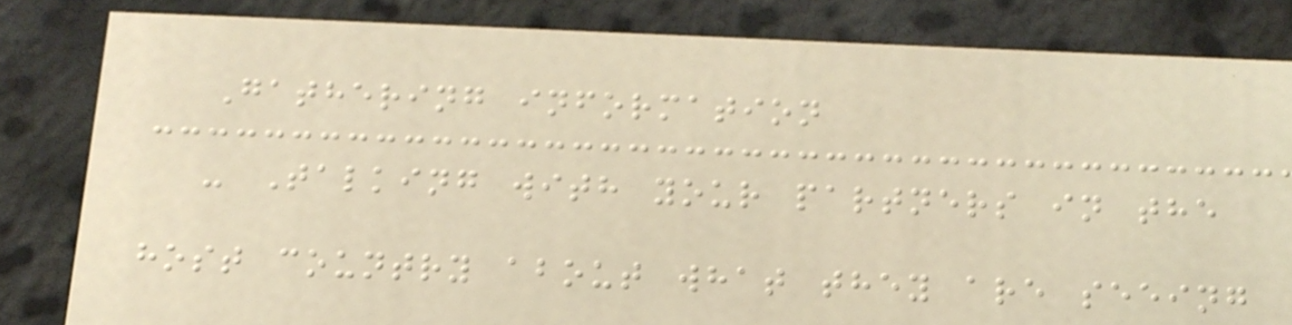Gathering information
- Talking with your partners in the
host country about what they are seeing
